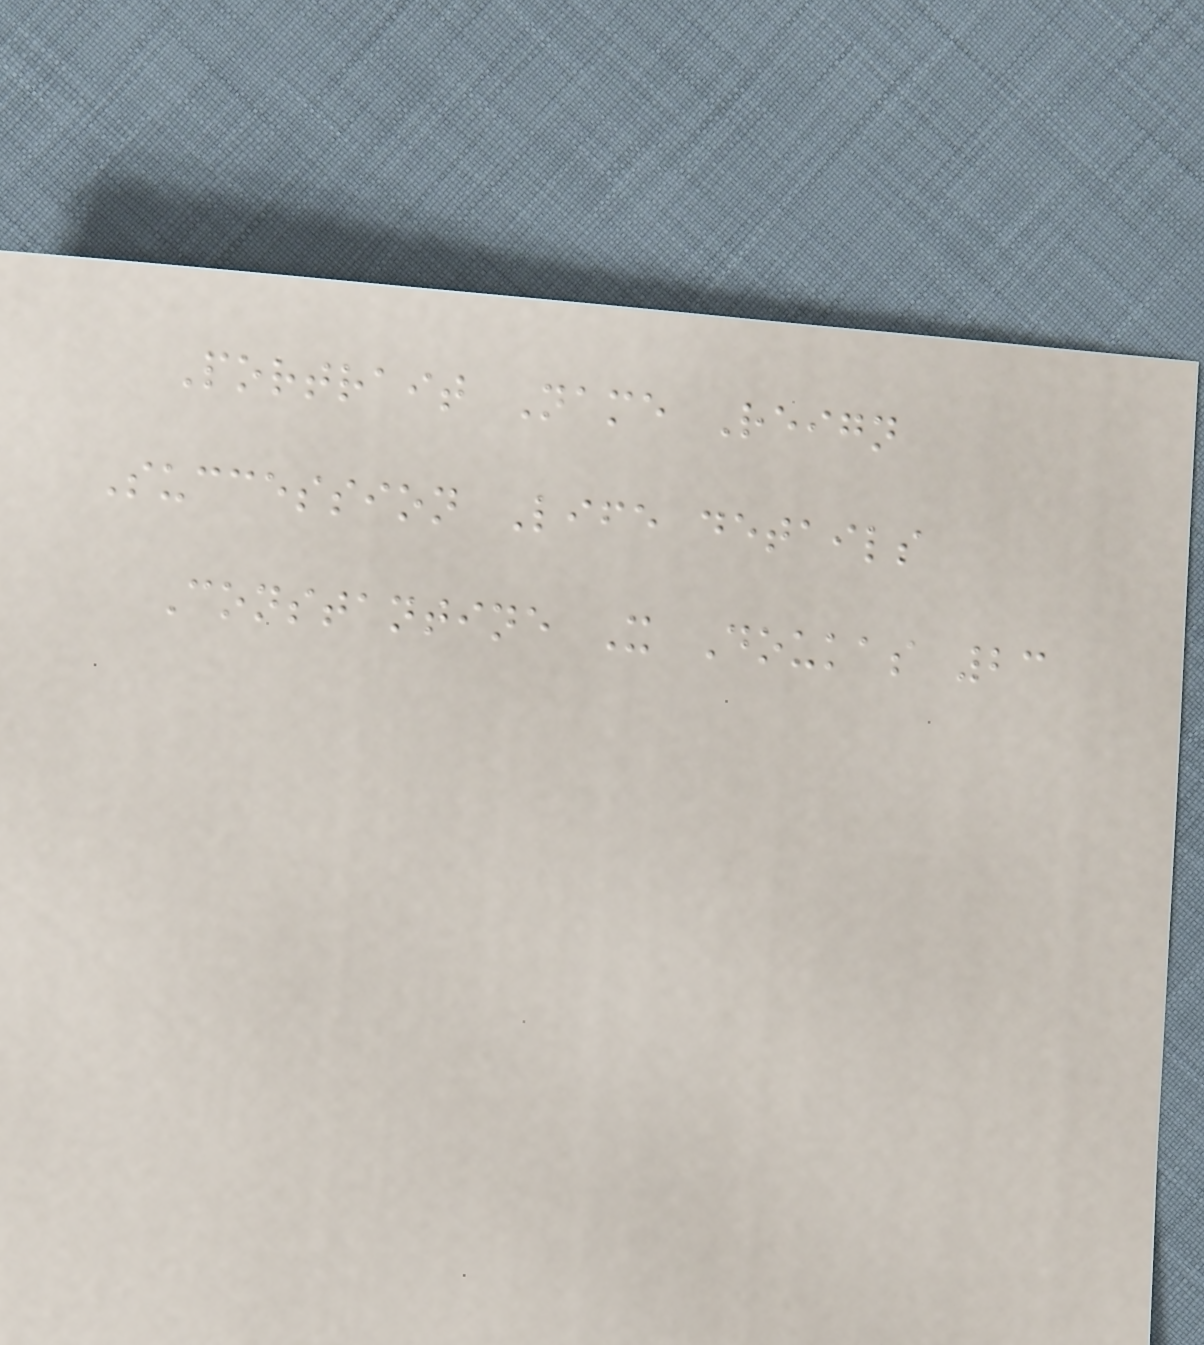Portrait Name Reign
Succession Life details
Constantine X Doukas 23
